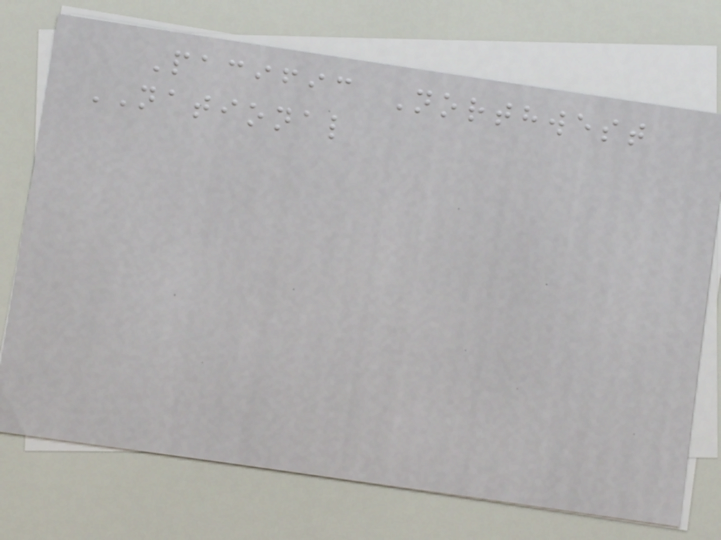Pacific Northwest
NATIONAL
